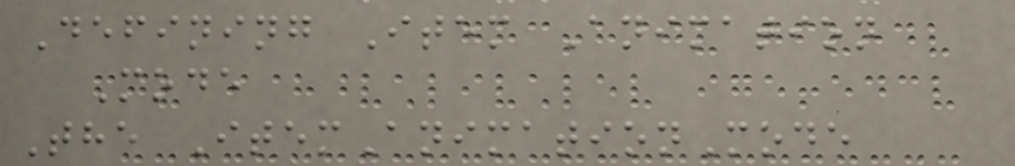Defining Item Animation
Mode
The ItemAnimationMode
